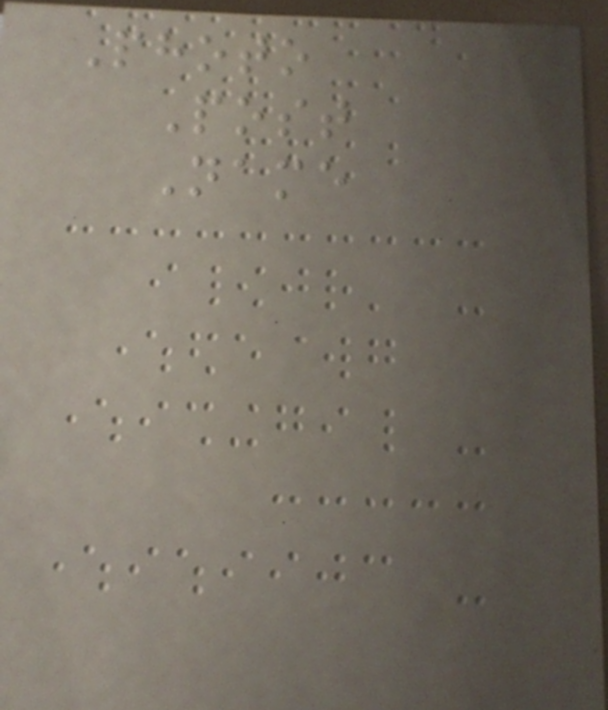Photo
Post
Name
